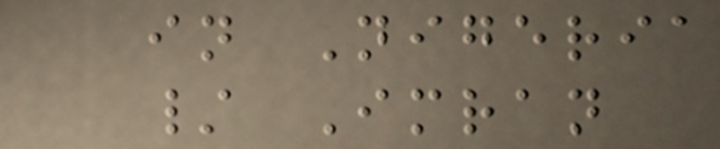in Nigeria
/ Imran
